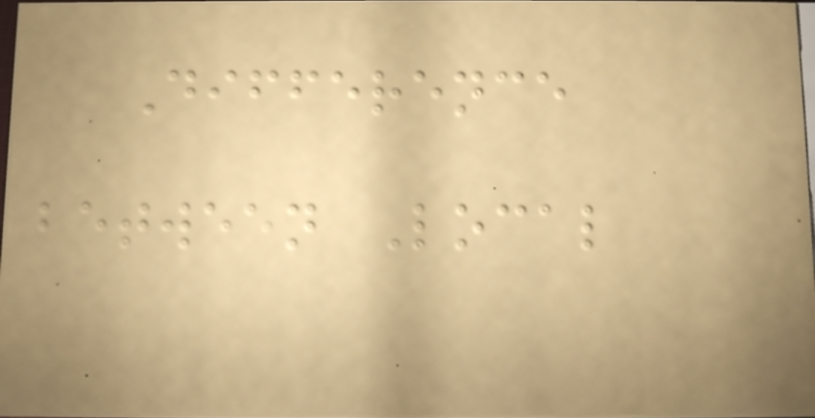Difference
between Local
